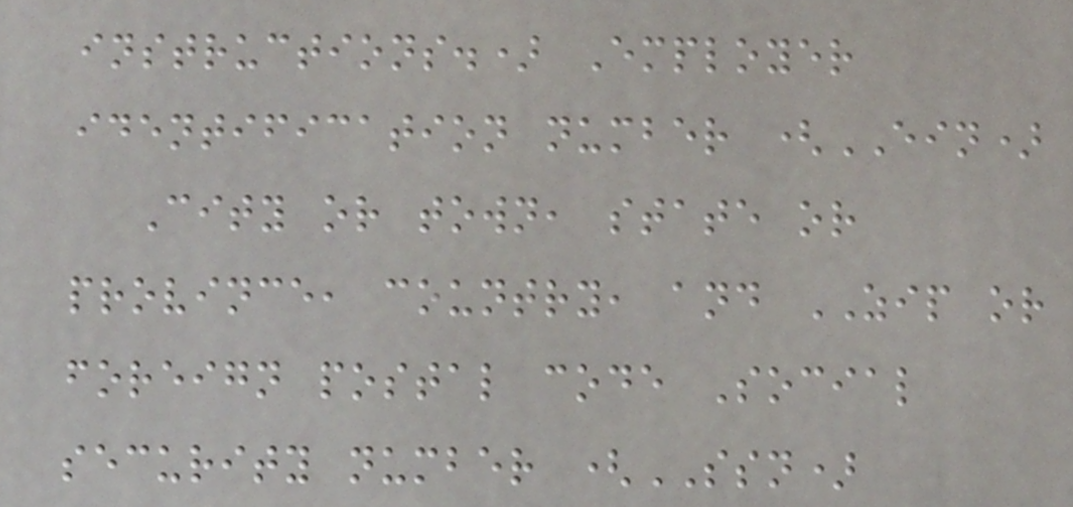instructions.) Employer
identification number (EIN)
City or town, state or
province, country, and ZIP or
foreign postal code Social
security number (SSN)
